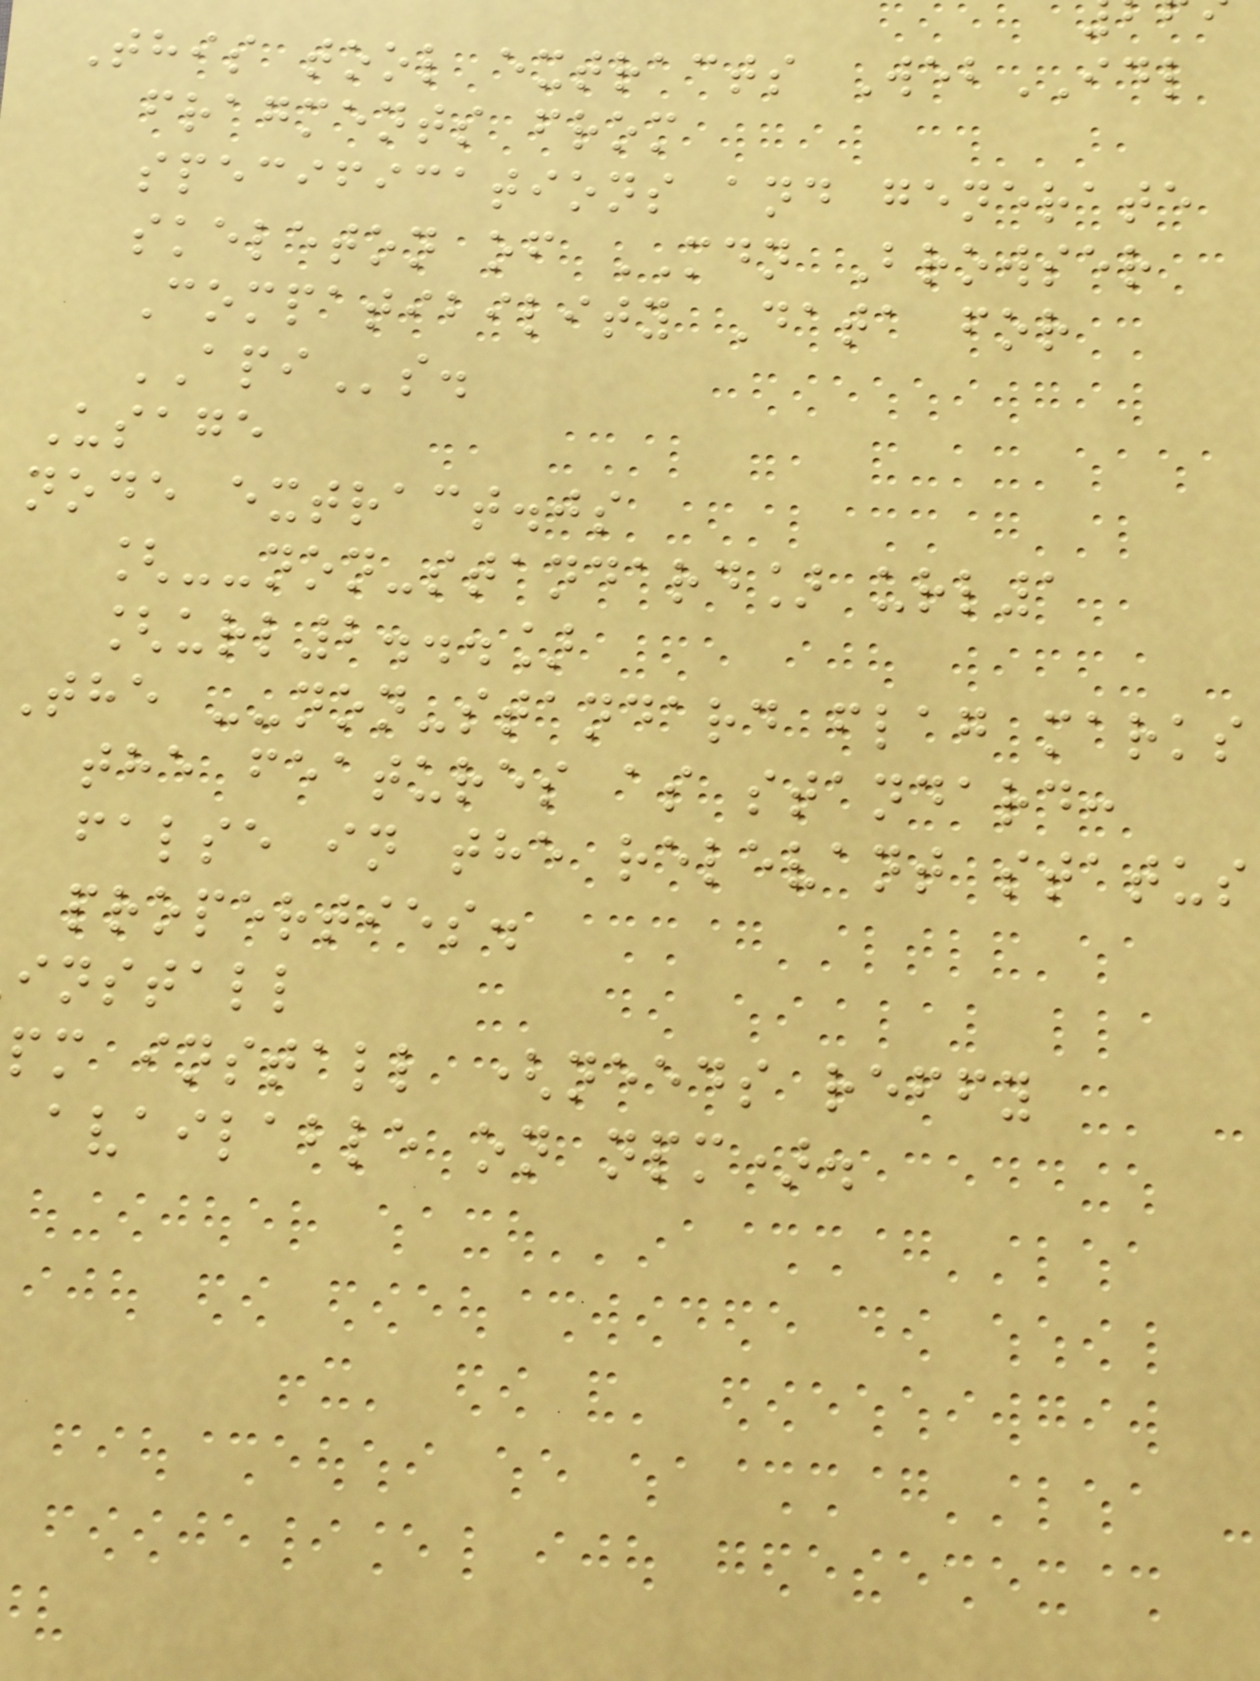This tool extracts WebIDL
fragments from
specifications and generate
skeleton of MDN Browser
Compatibility Data for
APIs.
Usage
node extract.js
[--non-standard] url1
[url2...]
The --non-standard flag marks
the features as standard:
false in the relevant status
properties.
install
pm install (needs reffy
available on npm).
